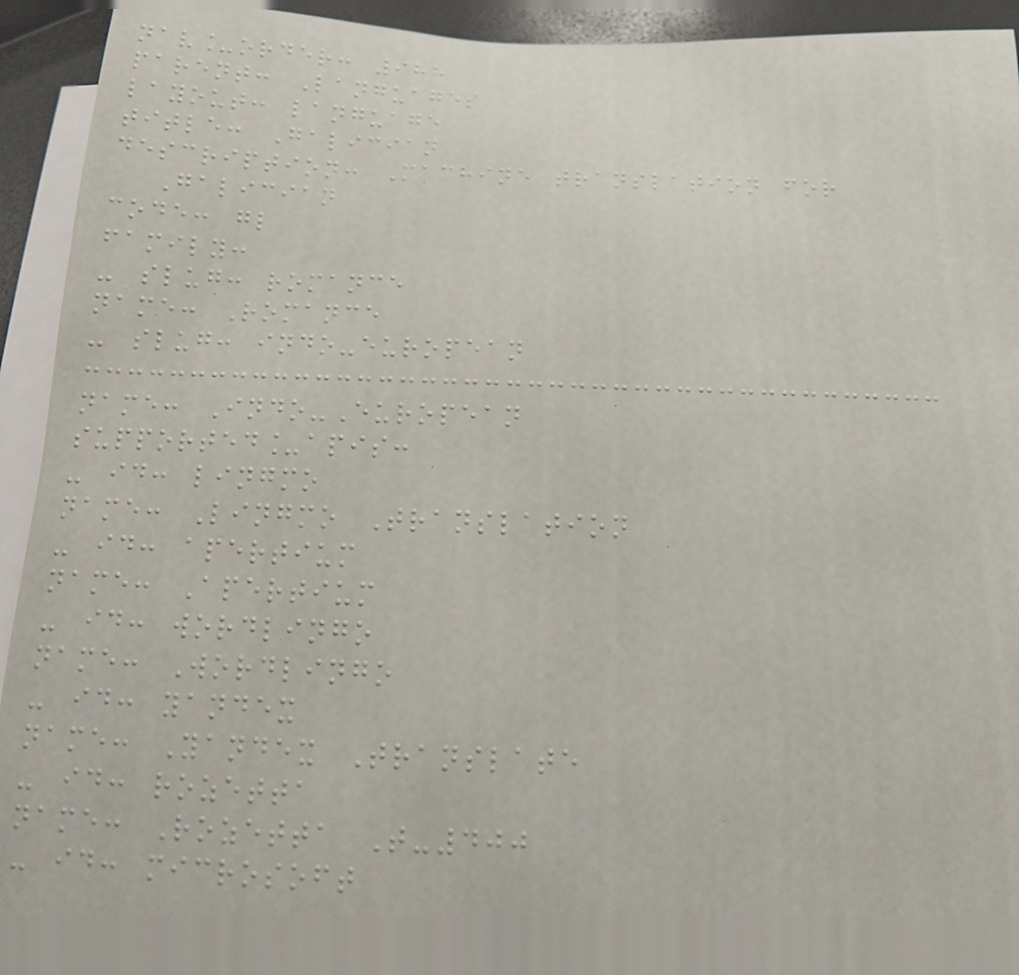nav_order: 988
parent: Languages
layout: language
title: Galician
description: Machine translation for
Galician
code: gl
family:
- slug: romance
name: Romance
- slug: indo-european
name: Indo-European
supported_apis:
- id: lingmo
name: Lingmo Translation
- id: apertium
name: Apertium
- id: wordlingo
name: Wordlingo
- id: yandex
name: Yandex Translate
- id: rozetta
name: Rozetta T-400
- id: microsoft
